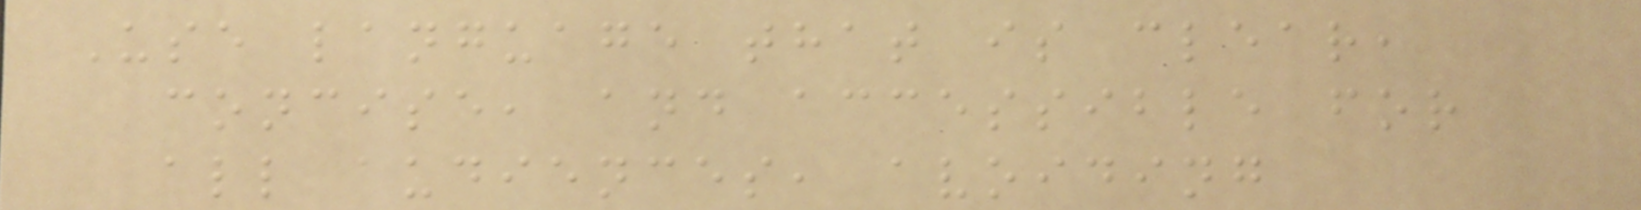Use language that is clear,
concise, and accessible for
all audiences, avoiding
